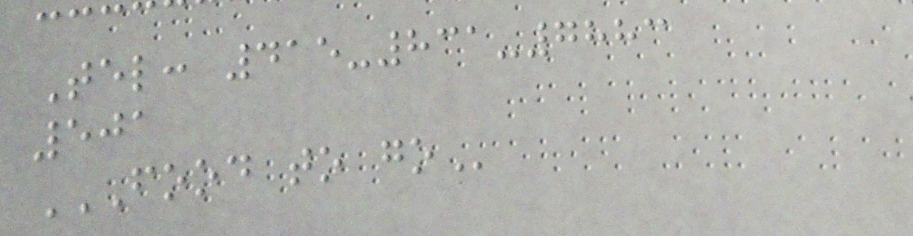Tel: 415-831-7883
501
FOOD TO GO
